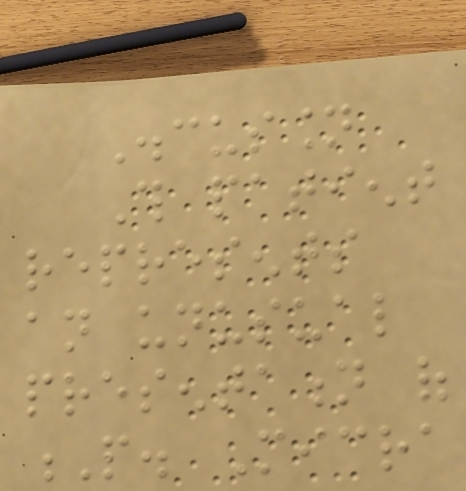Discussion
This patient
represents
an unusual
presentation of
P. Micra
